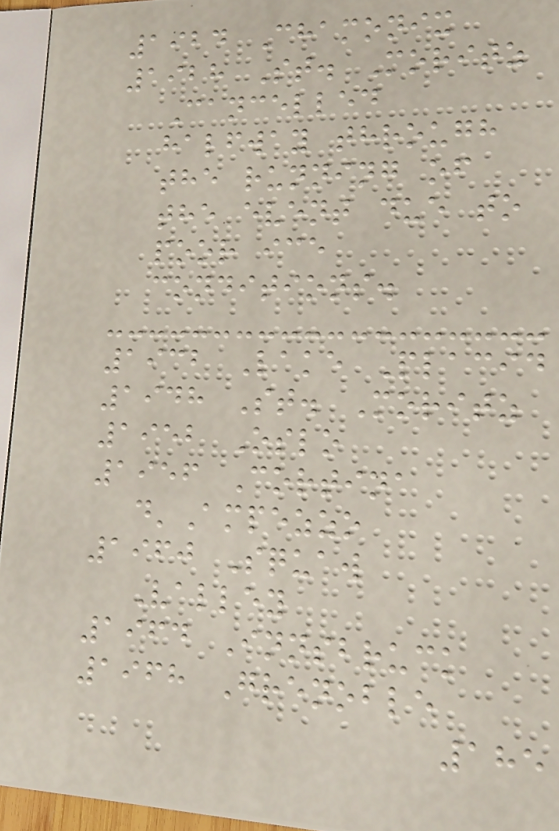1924 Chamonix
1928 St. Moritz
Cancelled
halfway through
the running of
the event due to
poor ice
conditions.
1932 Lake Placid
1948 St. Moritz
1952 Oslo
1956 Cortina
d'Ampezzo
1960 Squaw
Valley
1964 Innsbruck
1968 Grenoble
185
